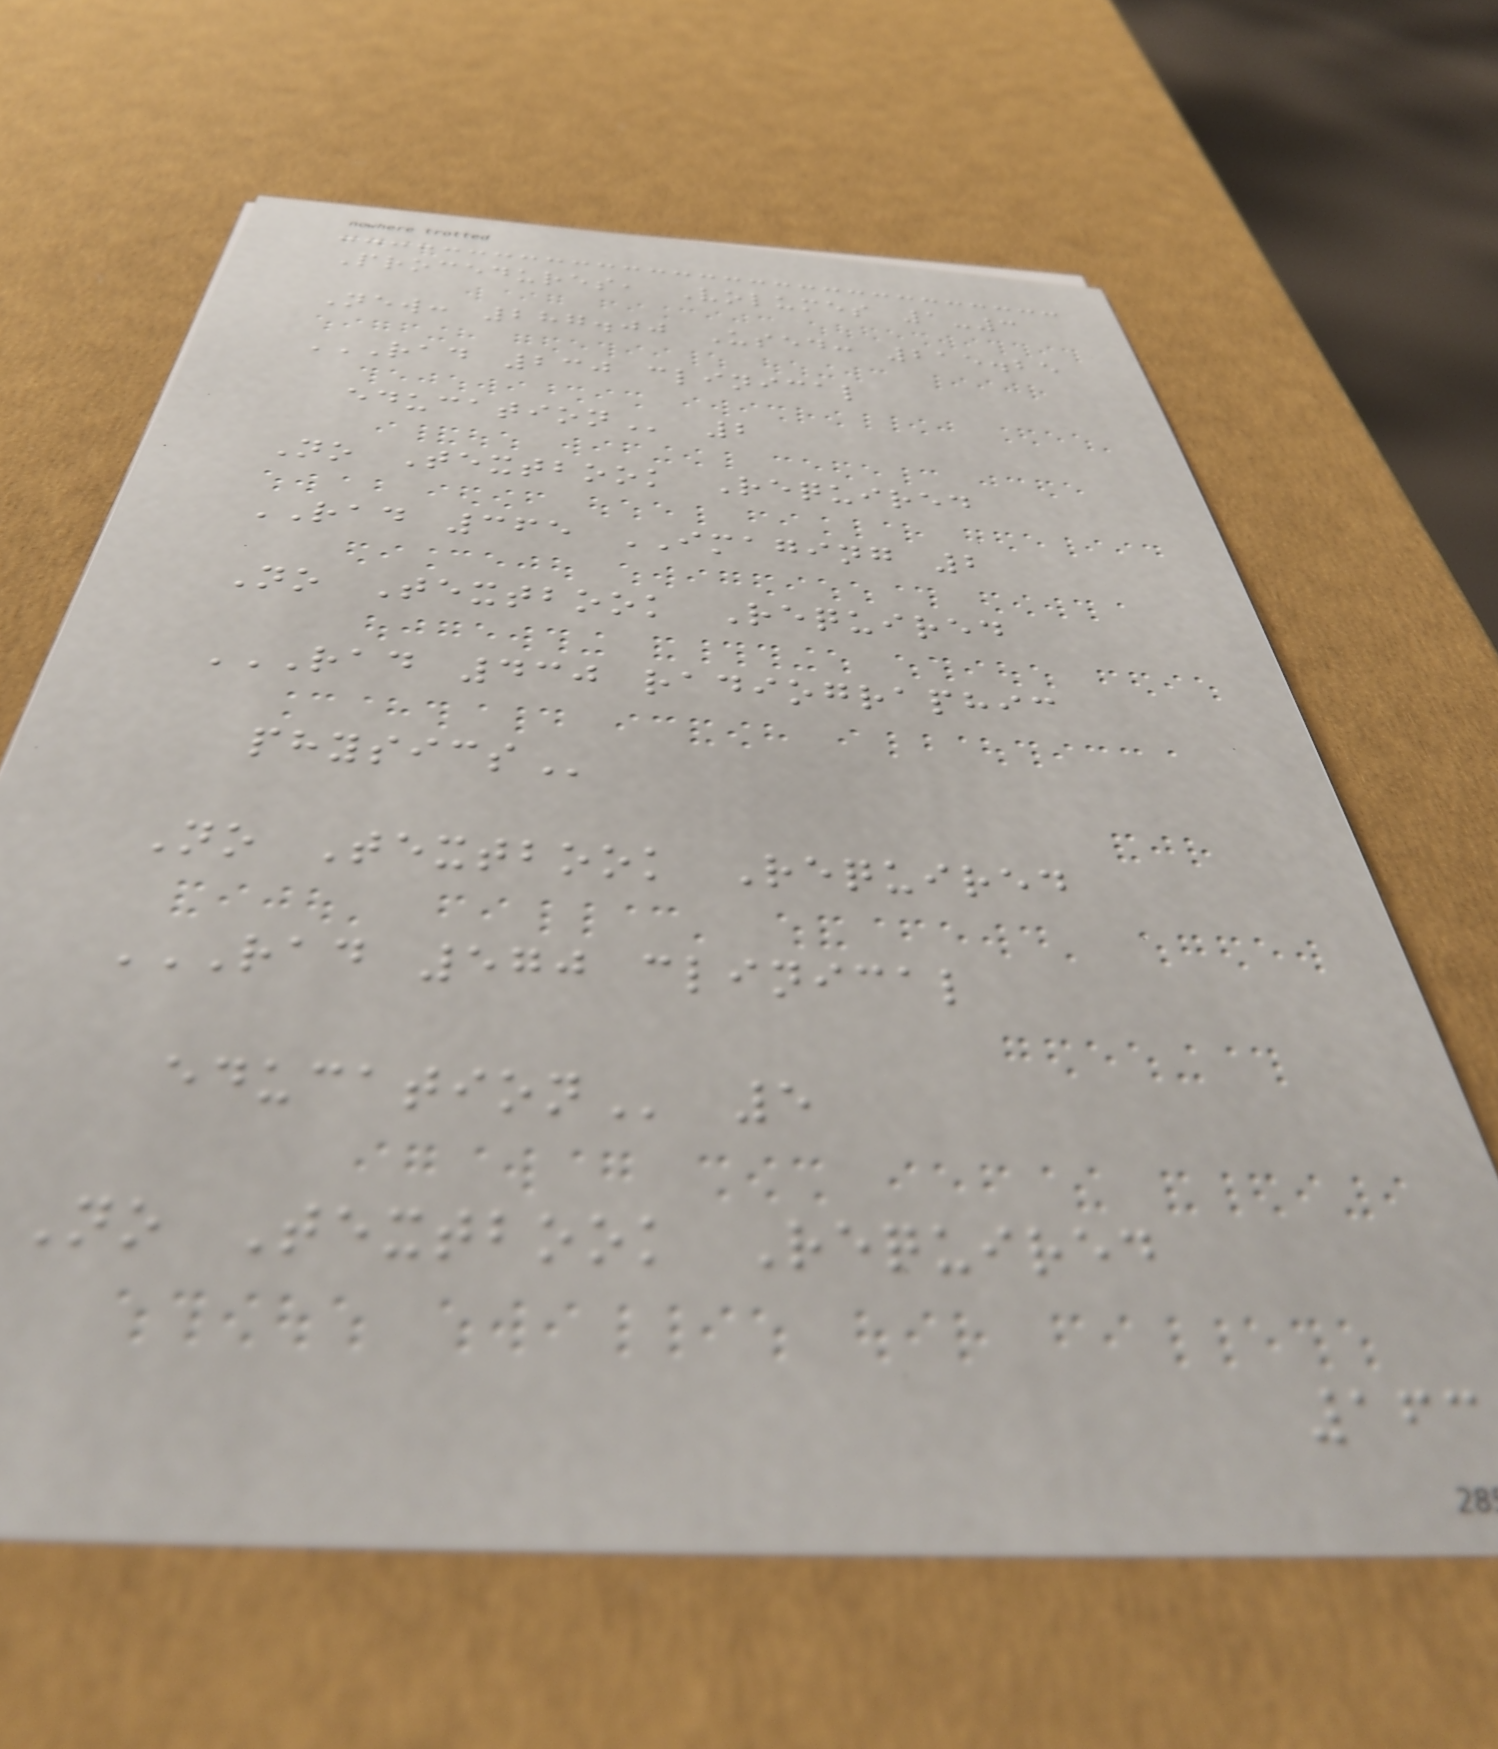Procedures, Volumes 1-3
New: 287.00 Used: 215.25
RAD 230 CLINICAL
EDUCATION 2
No Textbook Required
RAD 365 IMAGING 2
No Textbook Required
RAD 430 RADIOGRAPHIC
PHYSICS
No Textbook Required
RAD 570 CLINICAL
EDUCATION 5
No Textbook Required
163
